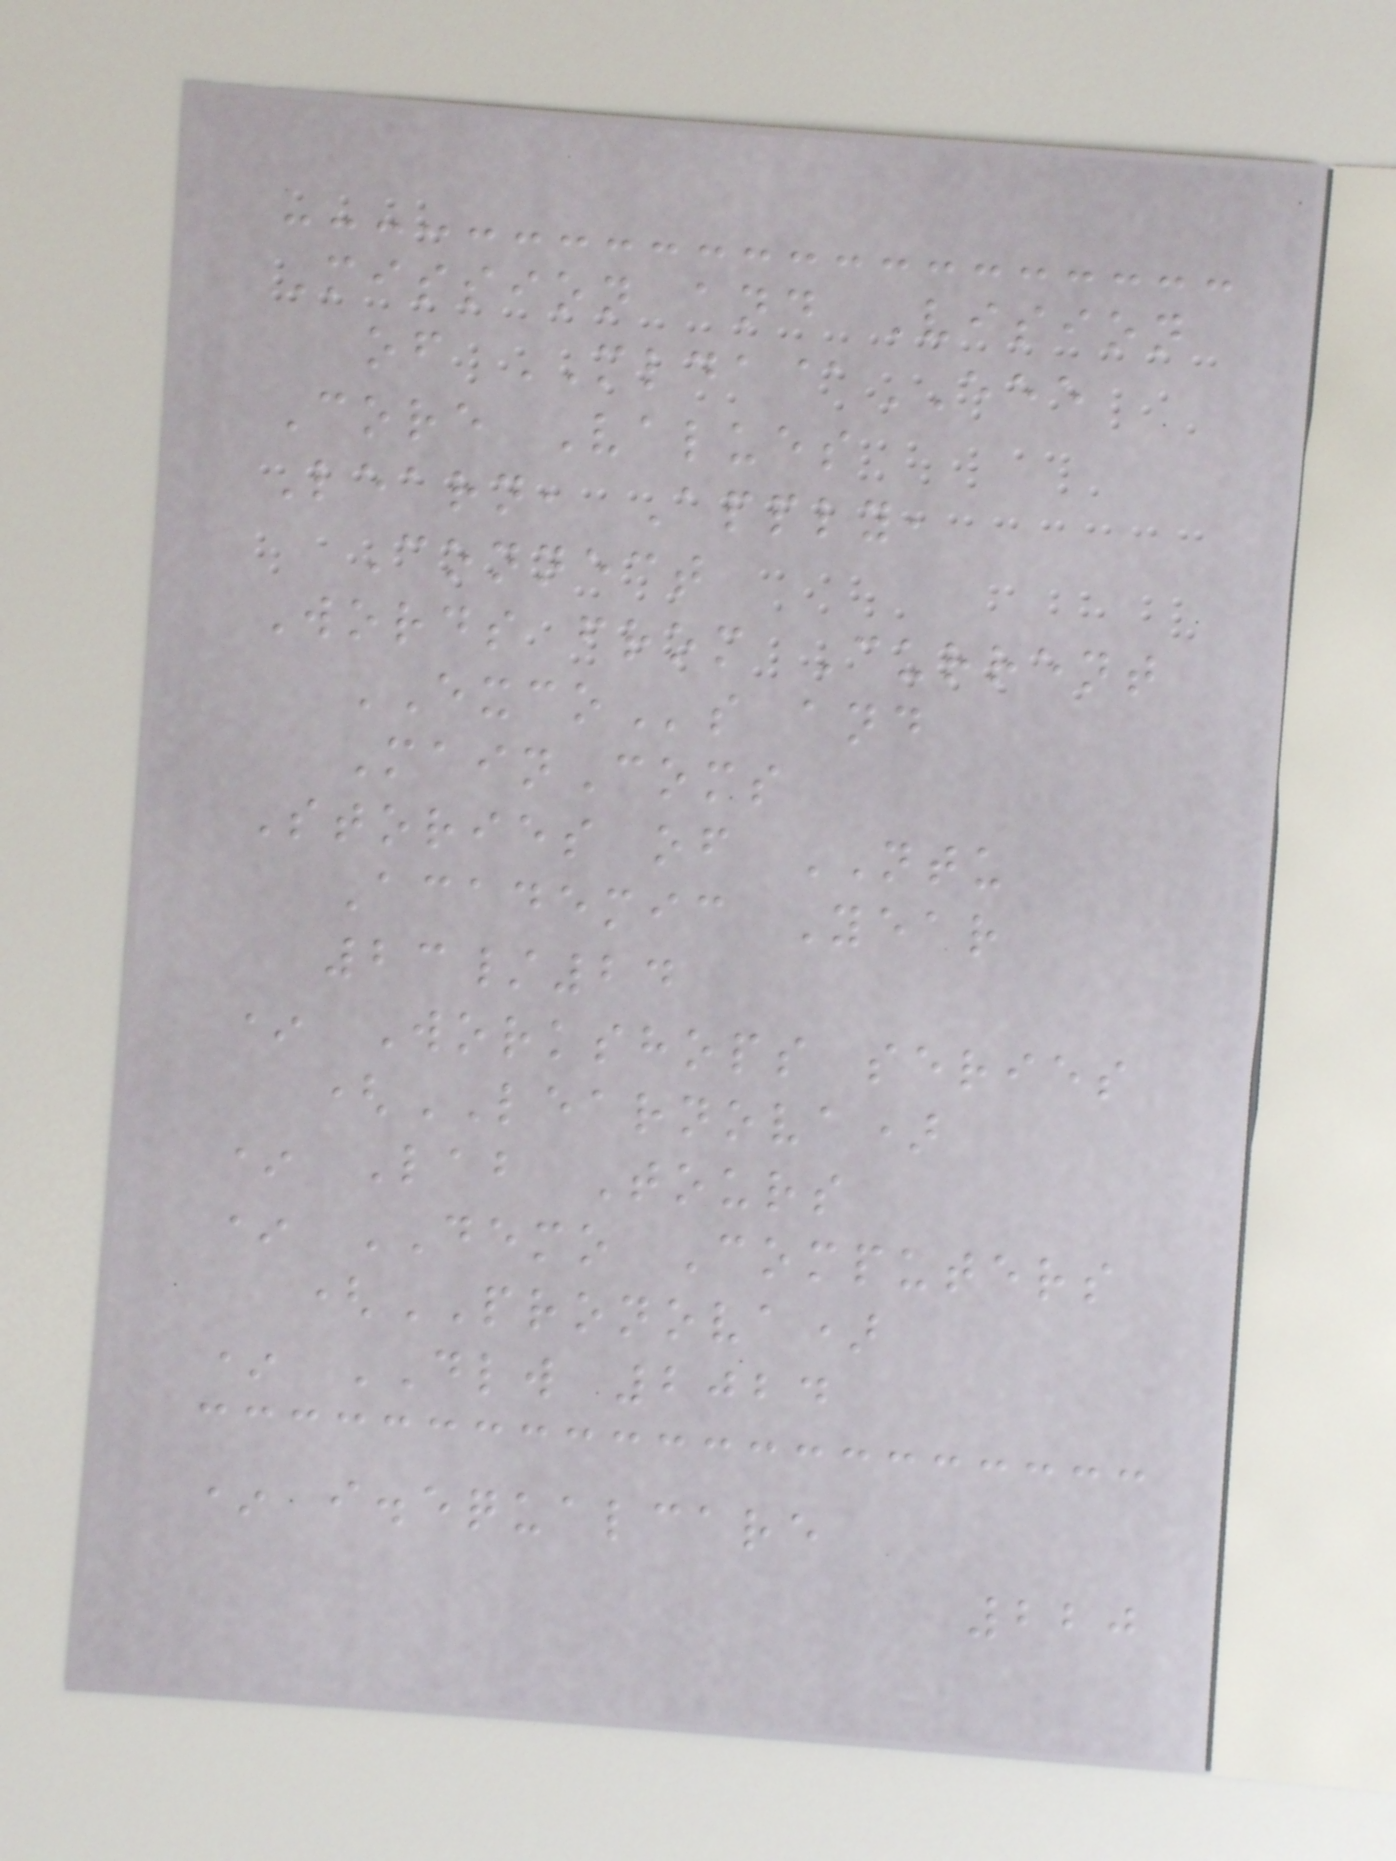Mission and Vision
of MLDA@EEE
Core Values
Learn, Apply,
Connect
Words from Current
EXCOs and
MainComs
Stories of NTU
Academic Year
23/24
* Workshops series
(LEARNOVA)
* Lab Tours
* DEMO Computers
(PRONOVA)
* DLW 2024
* i.equalcare
220
